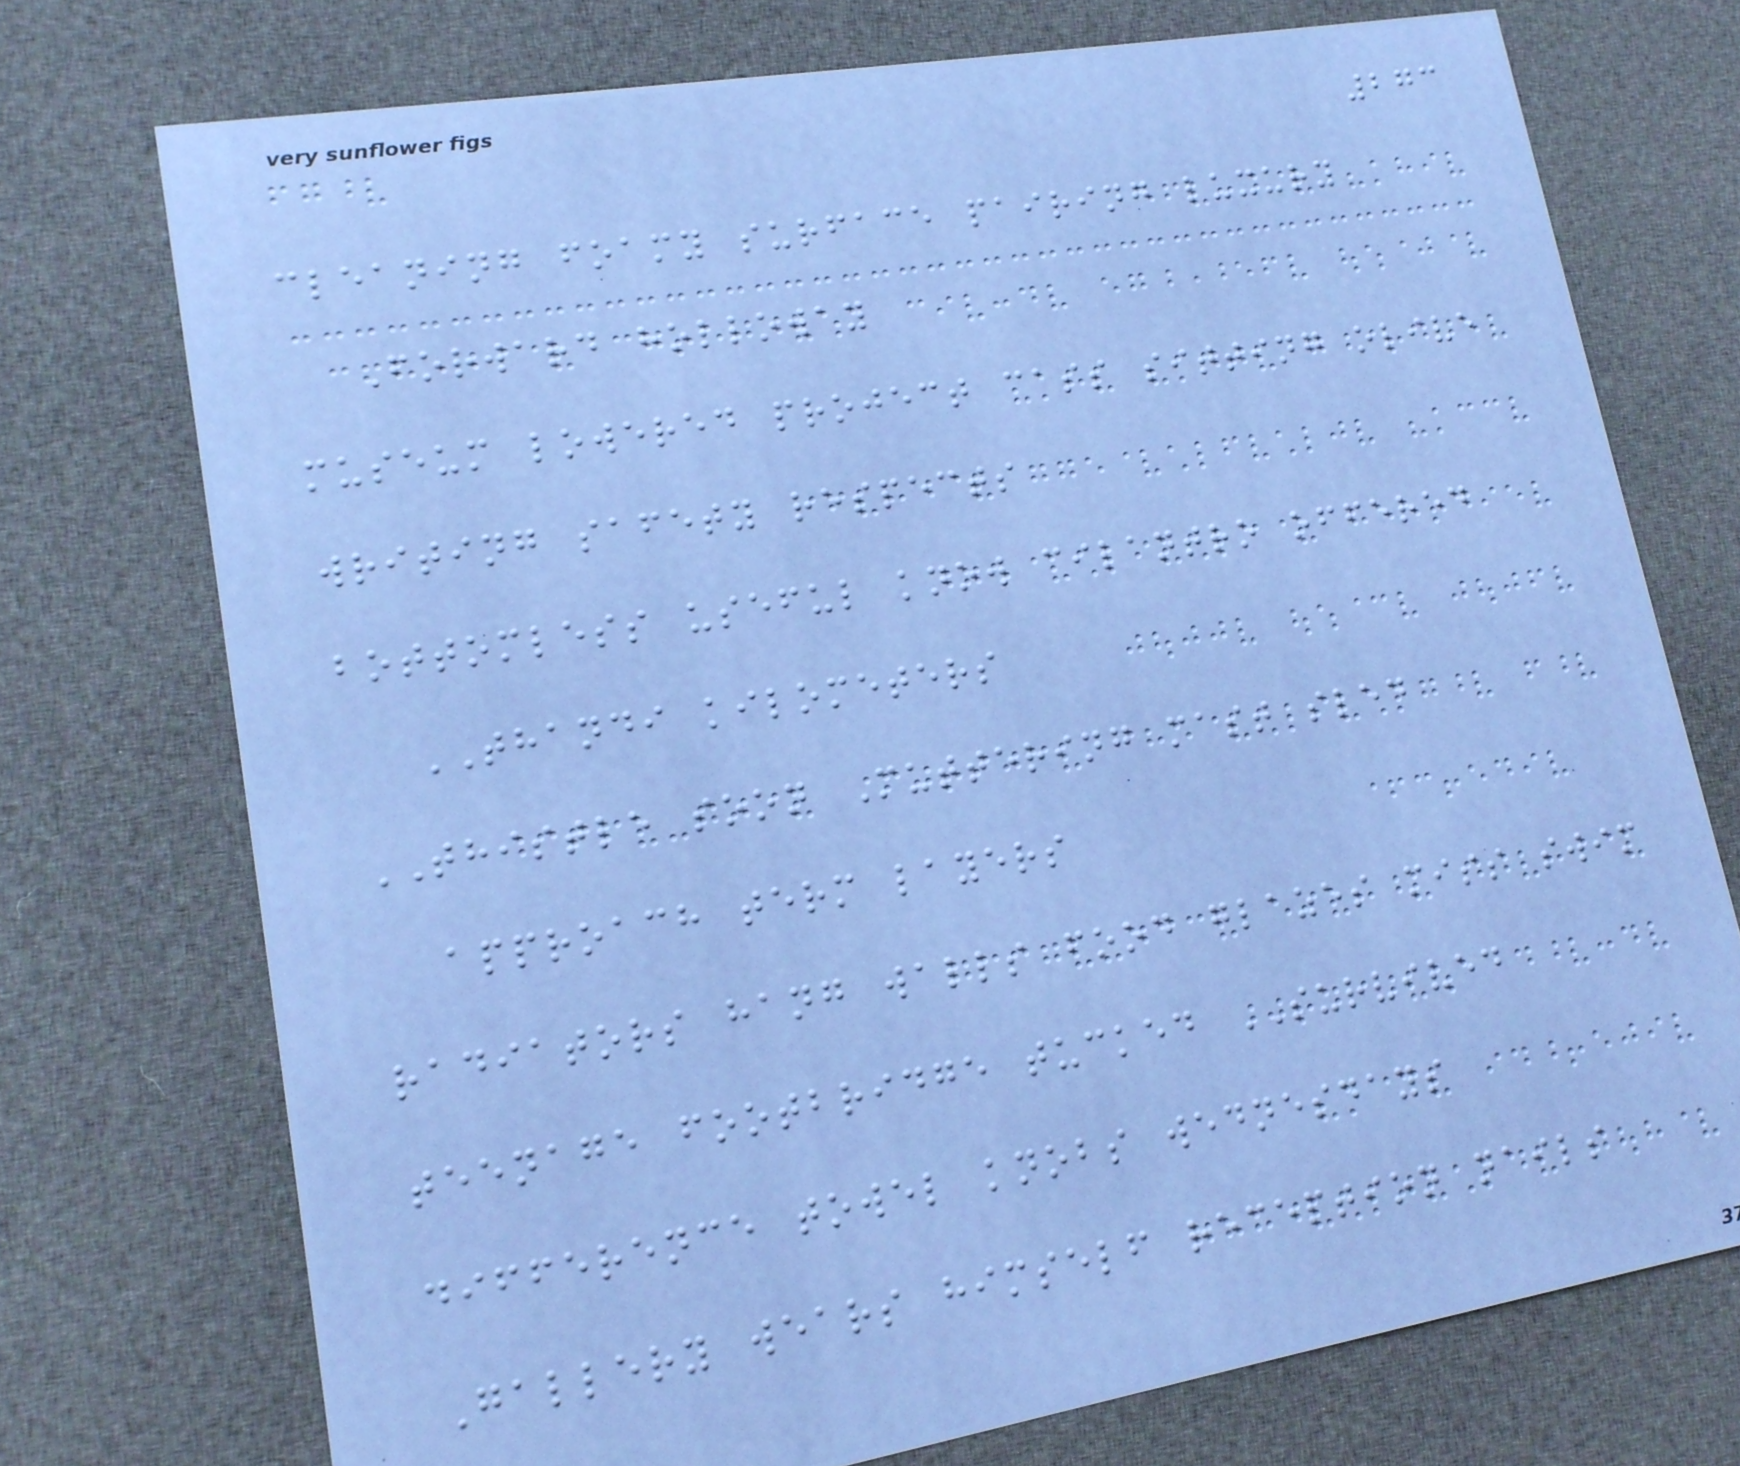273
cleaning foamy surface pairing luxury
Forward holloway
museum lowered project cass sitting olive
writing safety respects
bottomless useful know cilantro offered
THANDI kilometers
THISTLE soon Muttering mast sled
approach term layers
radiators hang walls food glazes miss swim
teenage footbridge tucked SURVIVED
difference towel knobs wednesdays
Gallery wears himself reception nails
